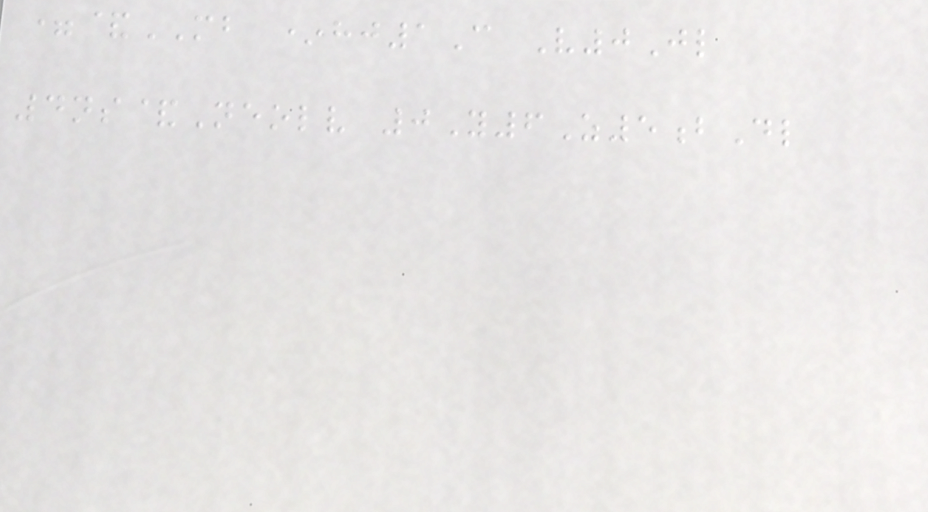=&MB *hj1C V0Jl
4ns&Neolv 0Y6Z5bDl
